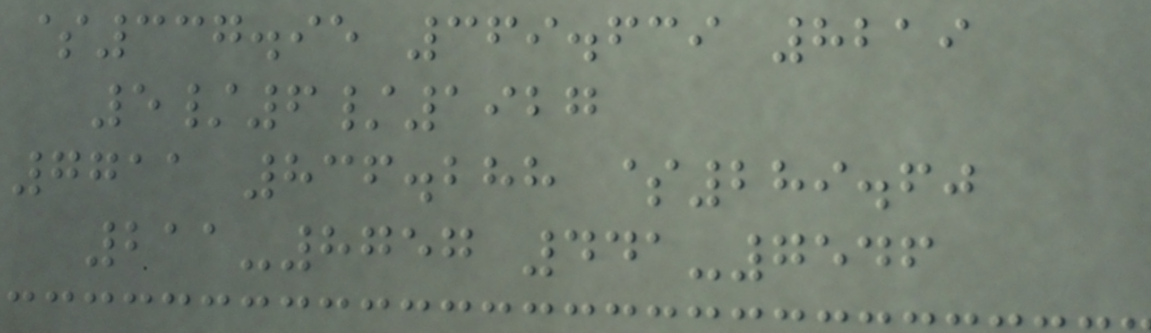$337.95 369.639 8219
5/6/1927
7711 836.288 $289.60
211-8757 441-7546
